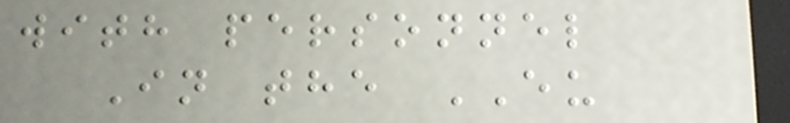with personnel
In the EU
